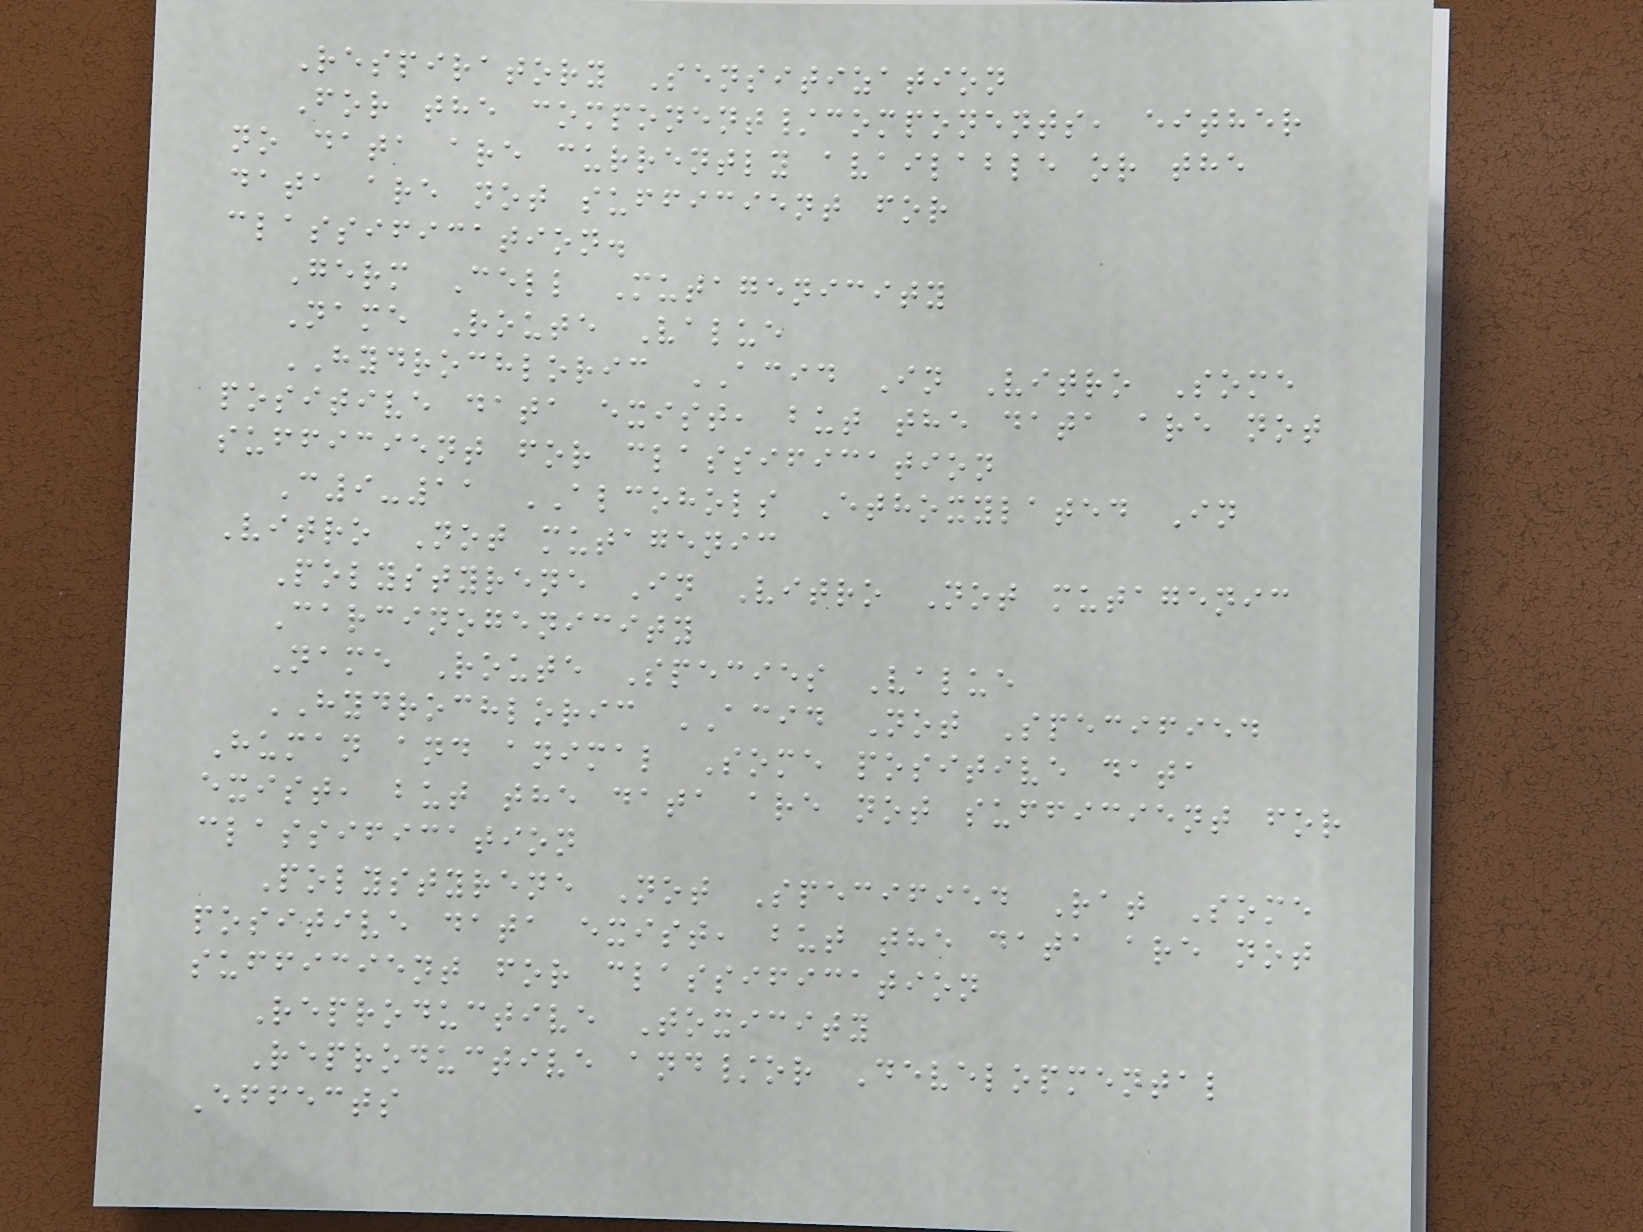Respiratory Sensitization
For the component/components, either
no data are currently available or the
data are not sufficient for
classification.
Germ Cell Mutagenicity
Name Route Value
HYDROCHLORIC ACID In Vitro Some
positive data exist, but the data are not
sufficient for classification
C9-11 ALCOHOLS Ethoxylated In
Vitro Not mutagenic
Polystyrene In Vitro Not mutagenic
Carcinogenicity
Name Route Species Value
HYDROCHLORIC ACID Not Specified
Human and animal Some positive data
exist, but the data are not sufficient for
classification
Polystyrene Not Specified Rat Some
positive data exist, but the data are not
sufficient for classification
Reproductive Toxicity
Reproductive and/or Developmental
Effects
